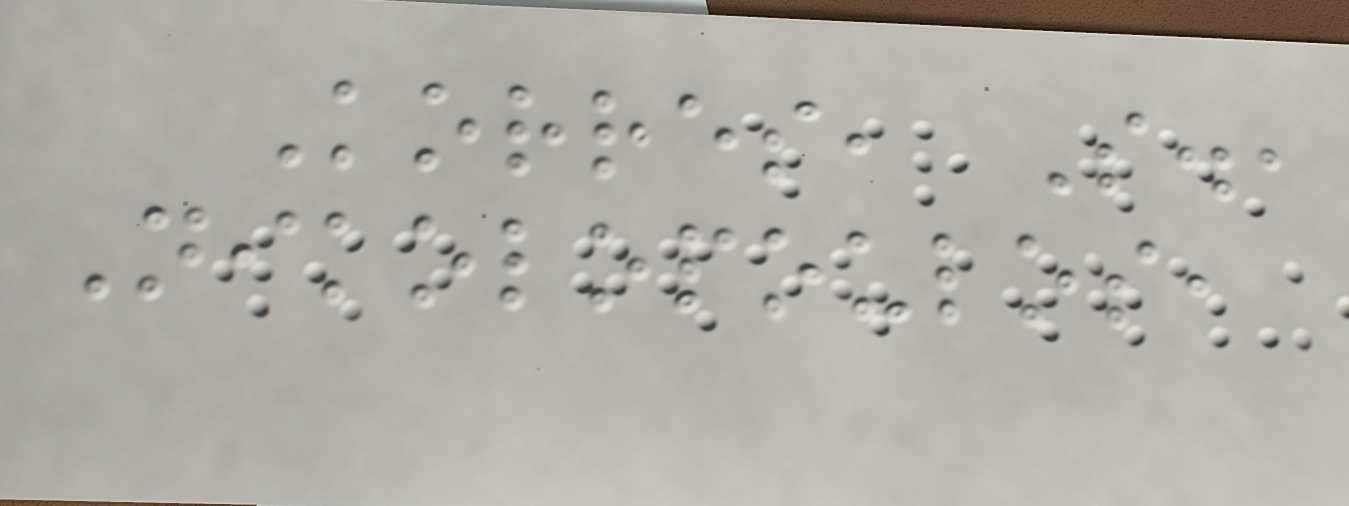Korres, S.,
Nikolopoulos,
